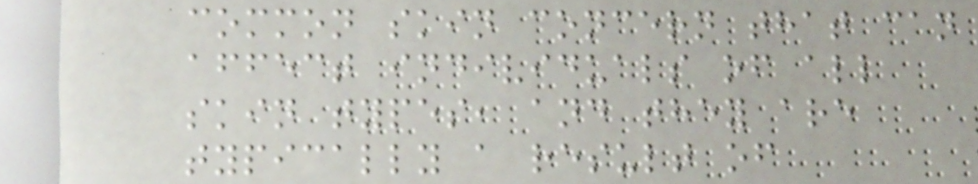common skin concern that can
affect individuals of all
skin types, and they are
typically a result of
